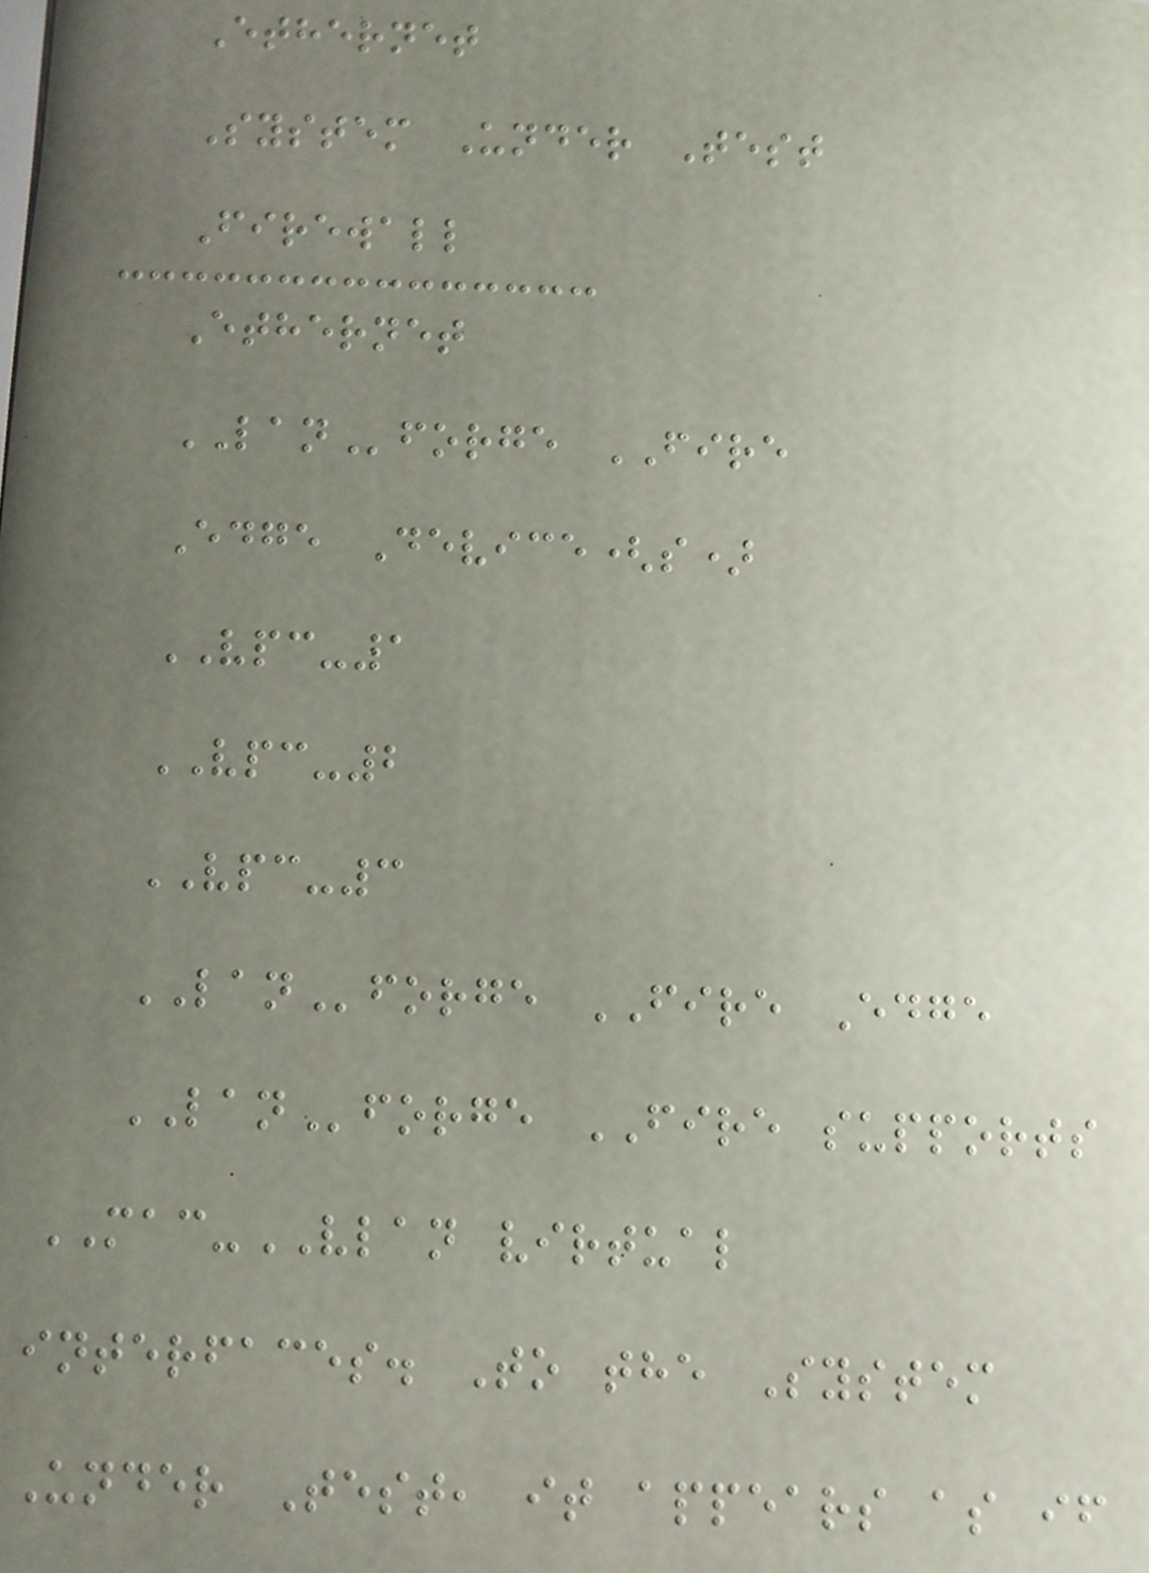Ethernet
System Under Test
Firewall
Ethernet
LANforge FIRE
Edge Device(s)
VPC-1
VPC-2
VPC-3
LANforge FIRE Edge
LANforge FIRE supports
MAC-VLAN virtual
interfaces. To the System
Under Test, it appears as if
